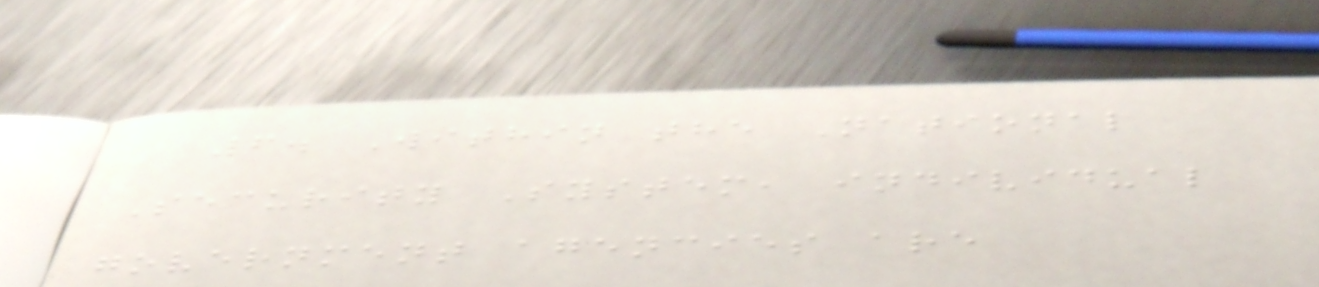6. Within the National
Security System, individual
government agencies are
